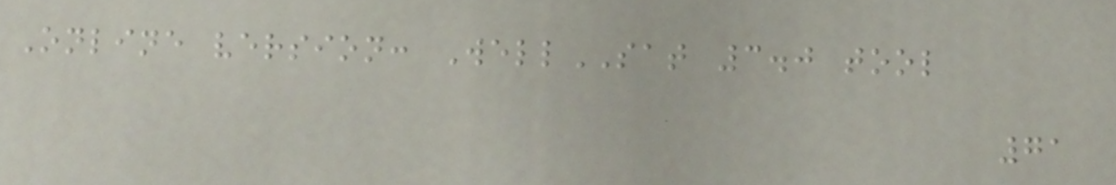Online version: WellSAT 3.0 tool
71
